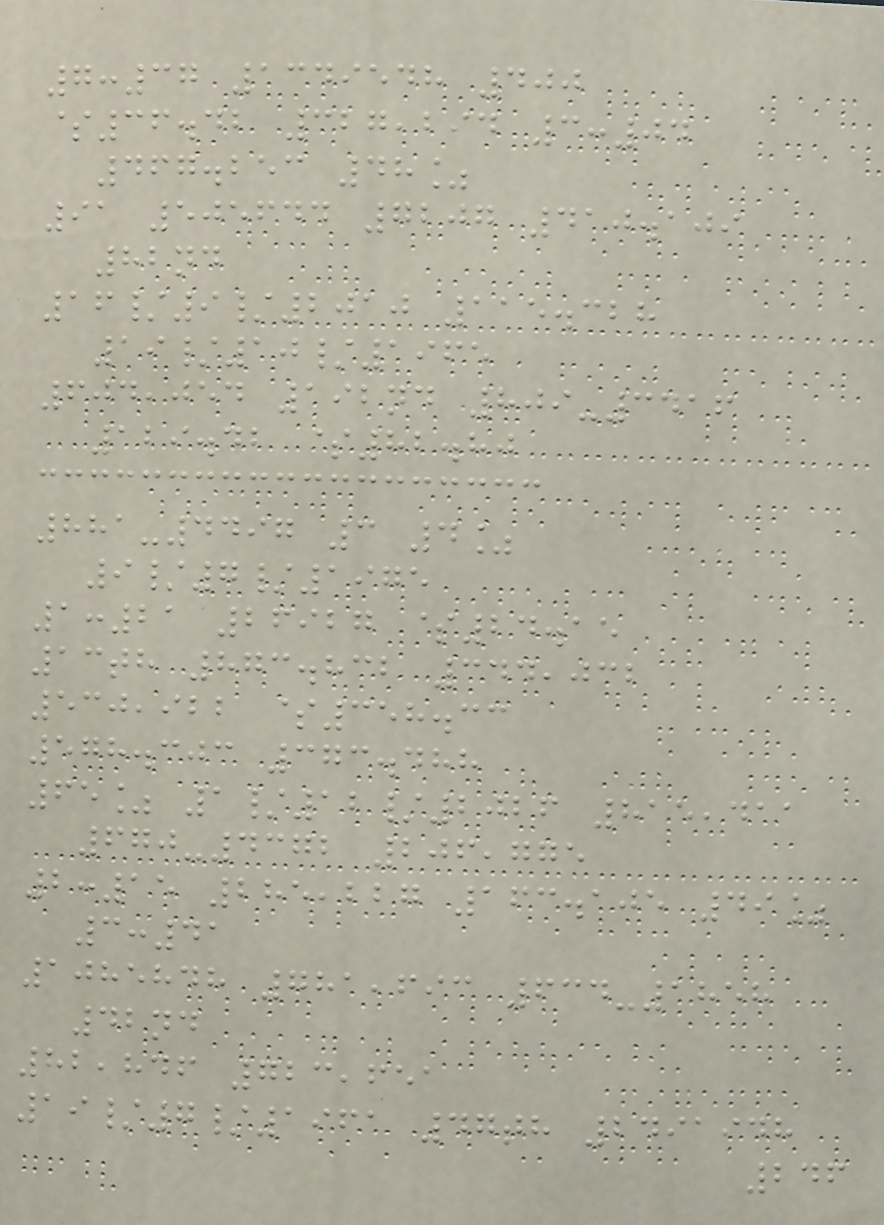7:37 1349548 400
$36.42 327,294 3:04
467.253 48%
91 505644 7207 410.109
82nd
16/9/2010 115.328
19/10/1965
604,054 192nd 809-3416
129.42 $82.80
881-4497 3 4%
9/7/1975
1:21 26927 $24.15
13th 873.832 344,032
530,922 $358.33
578.303 373.488
65% 1/12/2026 815,411
670-4372 206,775
2:15 285,227 163.105 49%
3:41
1085848 781,693 634-1858
42nd
82,846 723,651
19/7/1961 47th 2491948
246
